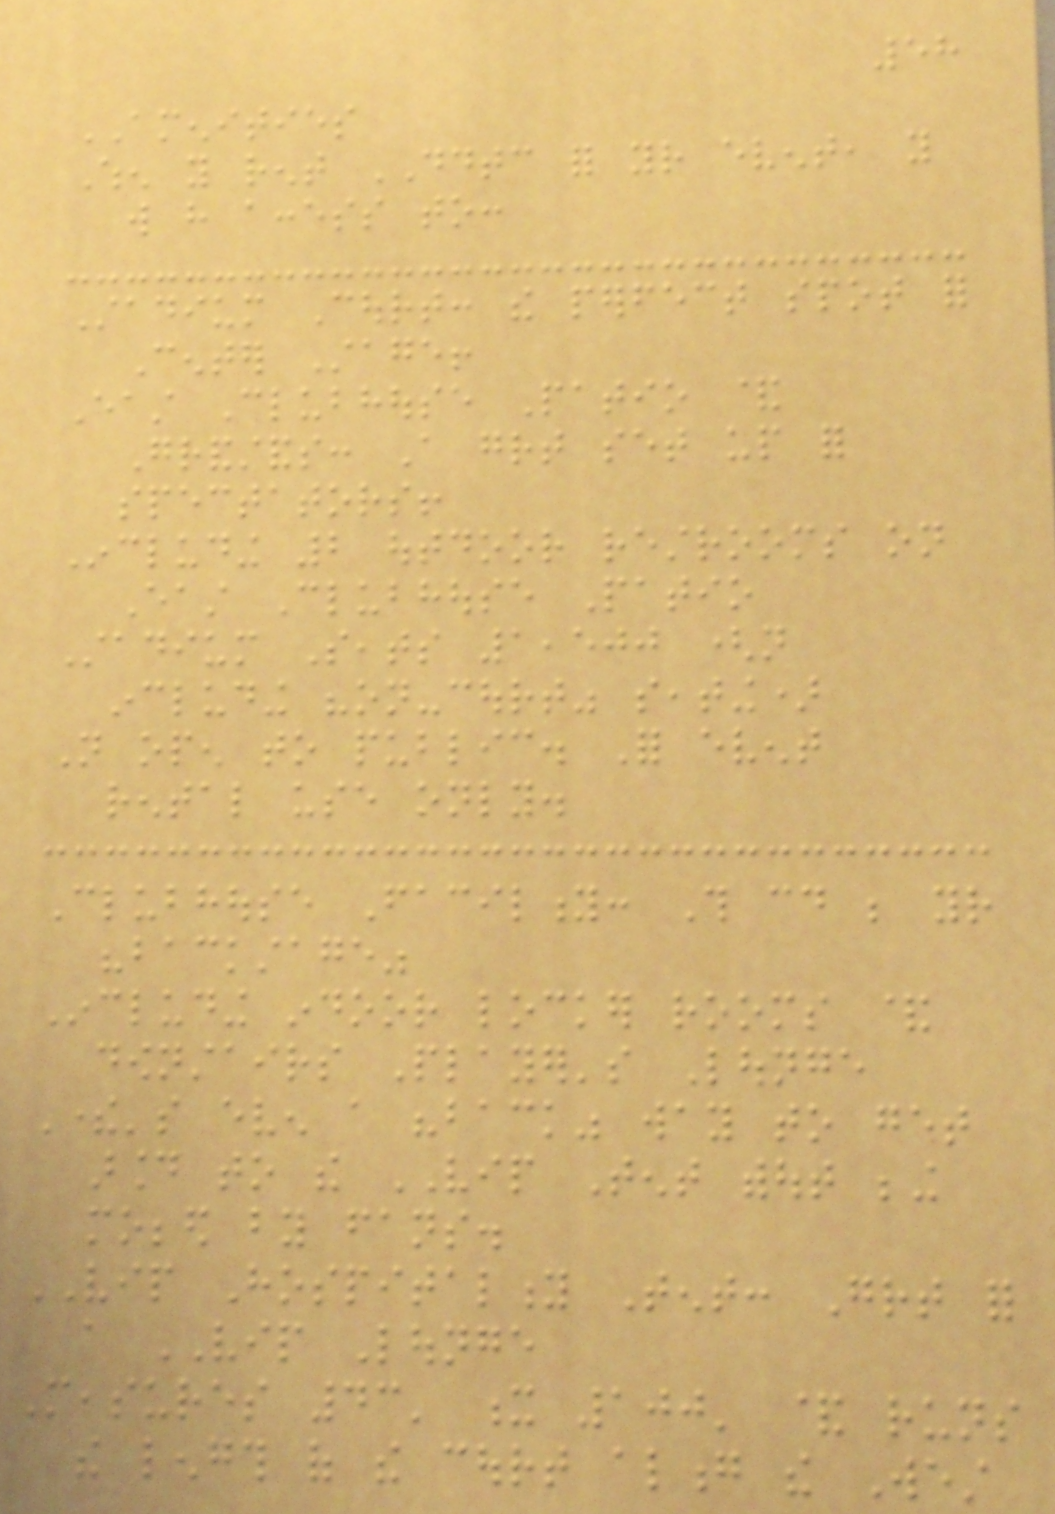58
AMENITIES
When you rent DDTC for your event, you
will have access to:
Stadium Court: the perfect spot for
Center Stage!
East Clubhouse Patio &
Grandstands: A great set up for
spectators!
Including 2 outdoor restrooms on
East Clubhouse Patio
Stadium Seats 1,500 (not
including "on-court" seating)
Not open to public. For event
rental use only.
Clubhouse Facility: This could be your
"backstage"
Including indoor locker rooms &
downstairs Player's Lounge
There's even a "back" way to get
around to the VIP Tent without being
mobbed by fans.
VIP Hospitality Tent: Great for
a VIP Lounge
Measures 43' x 100' & runs
the length of the court along the West
